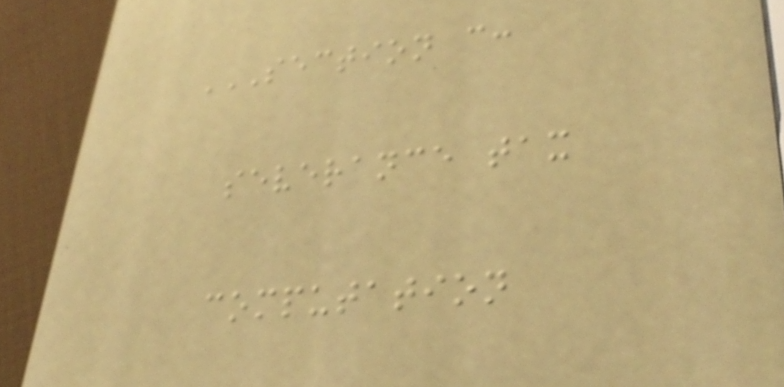SECTION C:
SEVERANCE TAX
COMPUTATION
